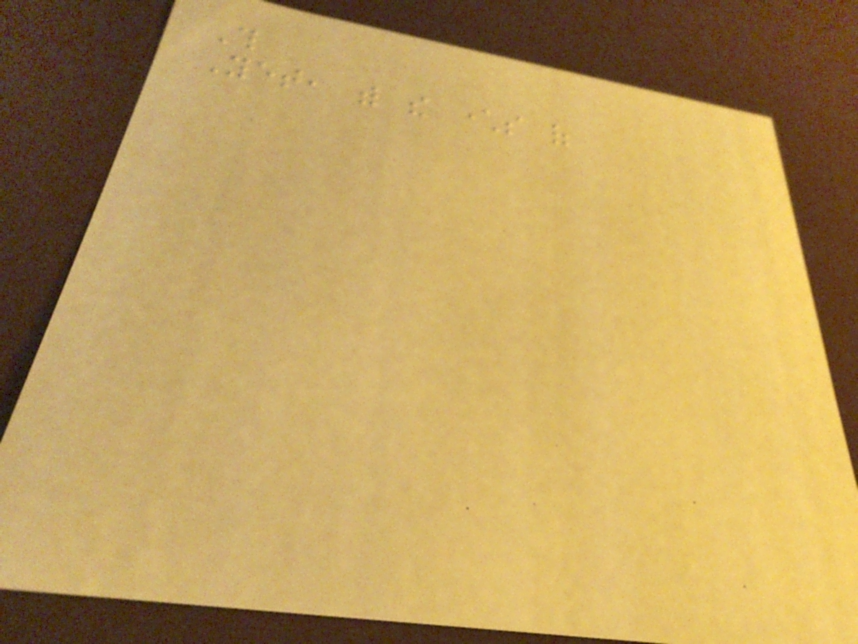This
Yet, with the characters of
